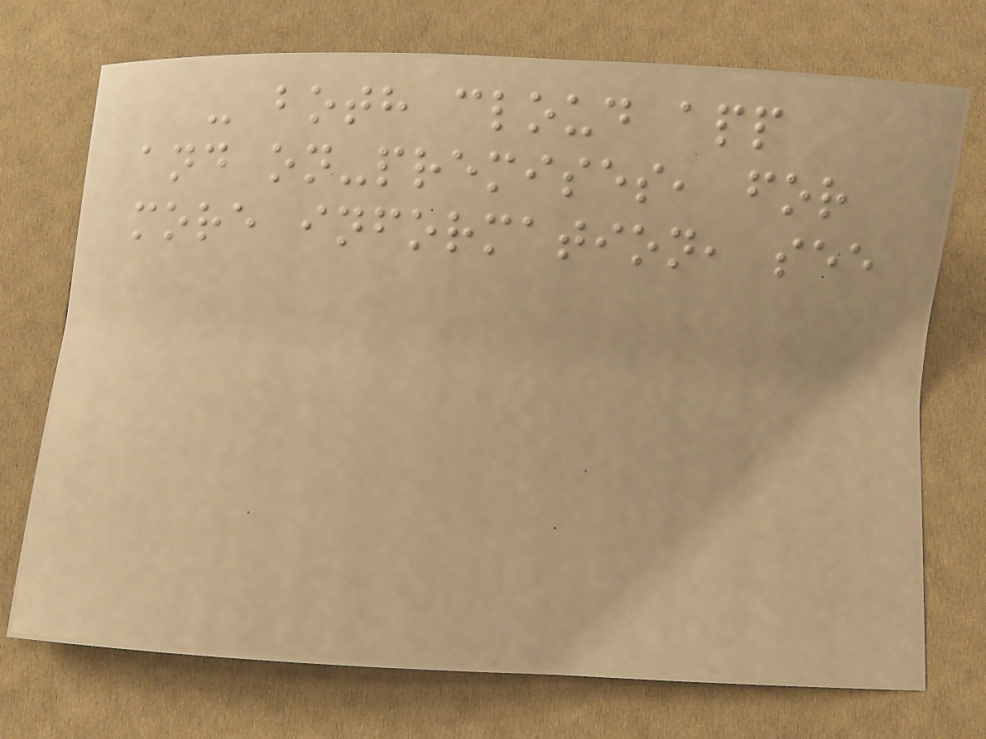- both cloud app
and on-premises, for
more information, see
